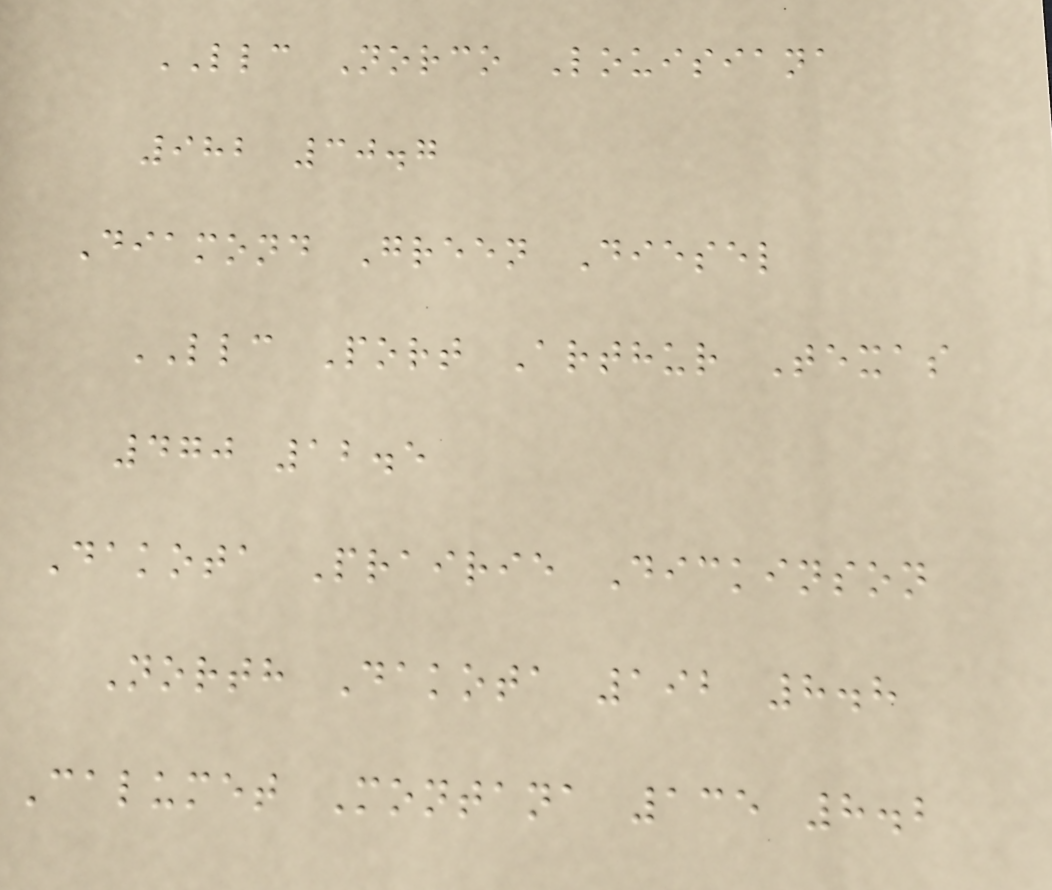LLC Norco Louisiana
982 30.7
Diamond Green Diesel
LLC Port Arthur Texas
470 12.5
Dakota Prairie Dickinson
North Dakota 192 8.8
Calumet Montana 135 8.2
